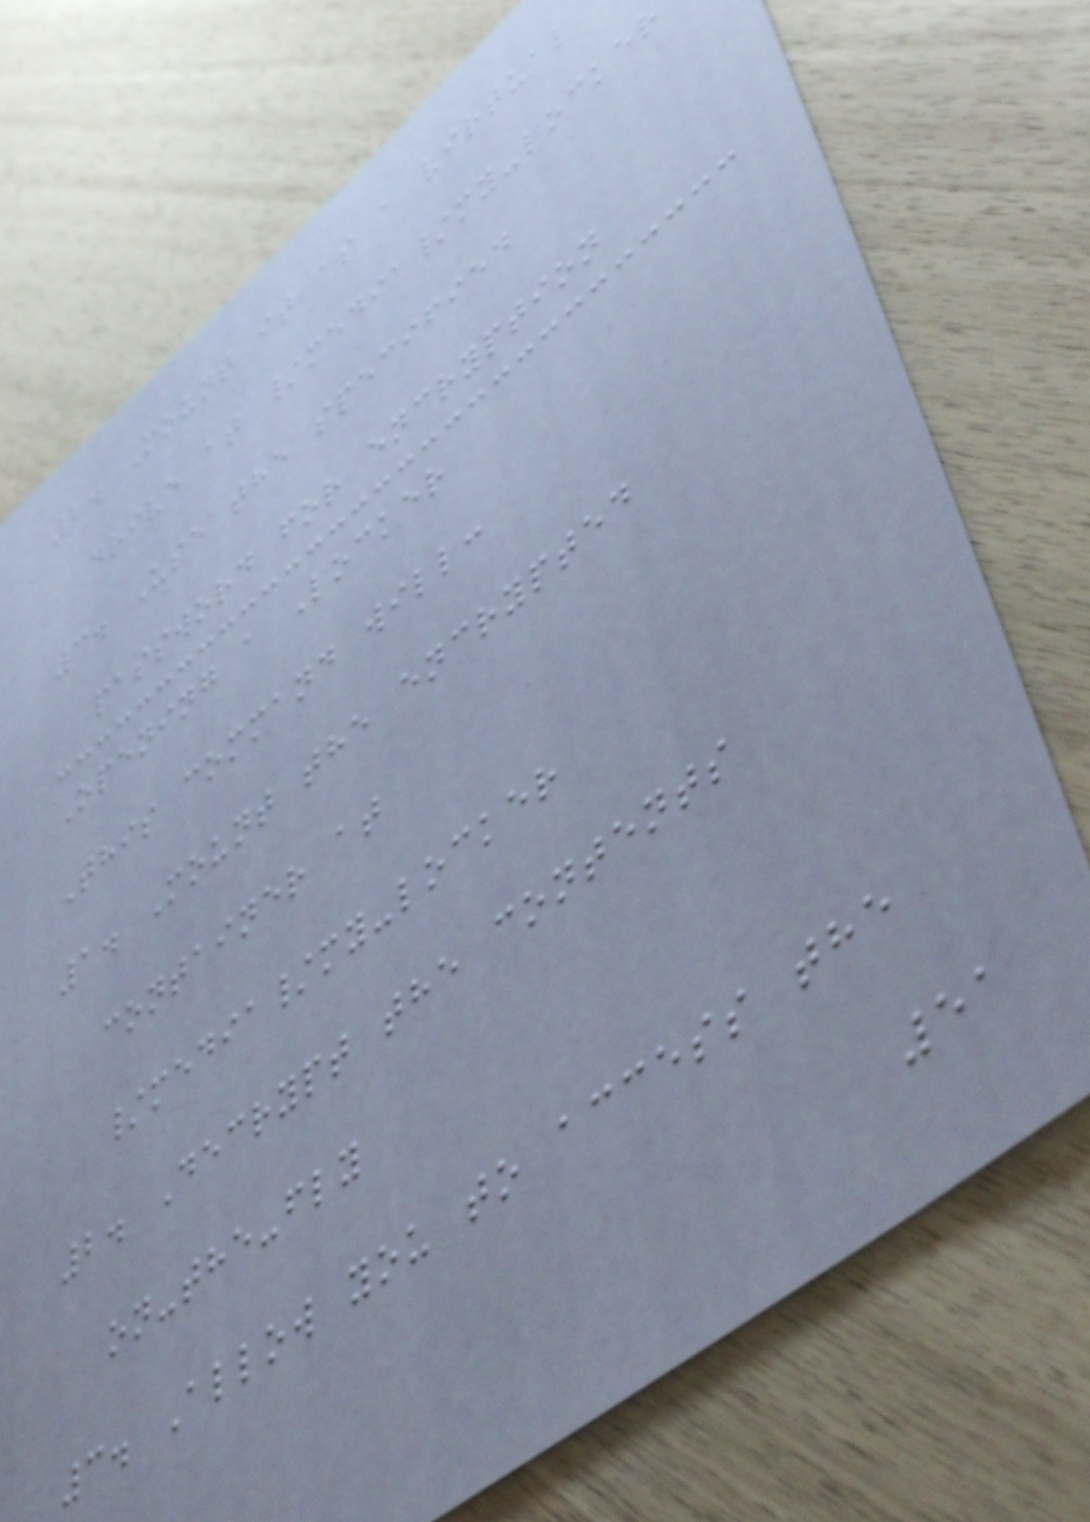2. Mount it as a virtual
drive at /media/my-locker
3. Use the specified
password for encryption
Opening a Locker
This command will:
1. Mount the encrypted
container at
/media/my-locker
2. Decrypt the contents
on-the-fly
3. Allow you to access the
51
